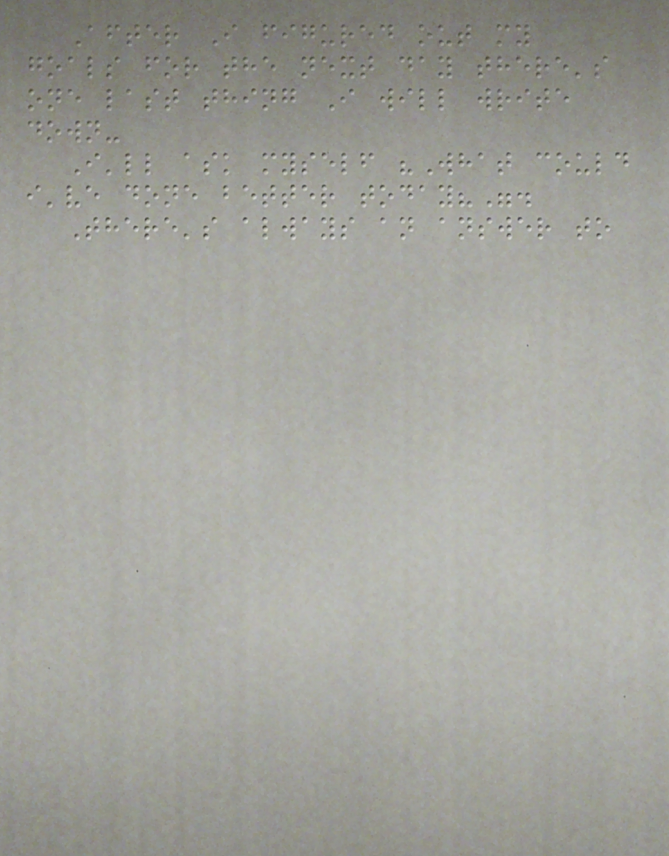After I figured out my
goals for the next day there's
one last thing I will write
down-
I'll ask myself "What could
i've done better today?".
There's always an answer to
